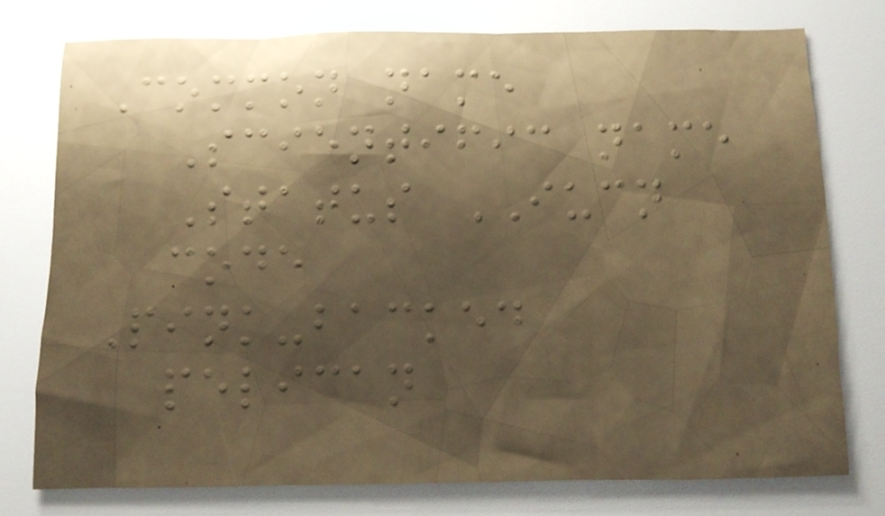Common name
Scientific name
Status IUCN
code
Pink-backed
pelican
